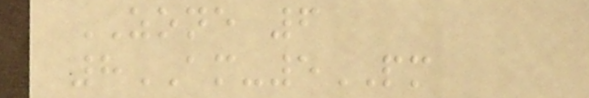ZONE 6
8AM-5PM
